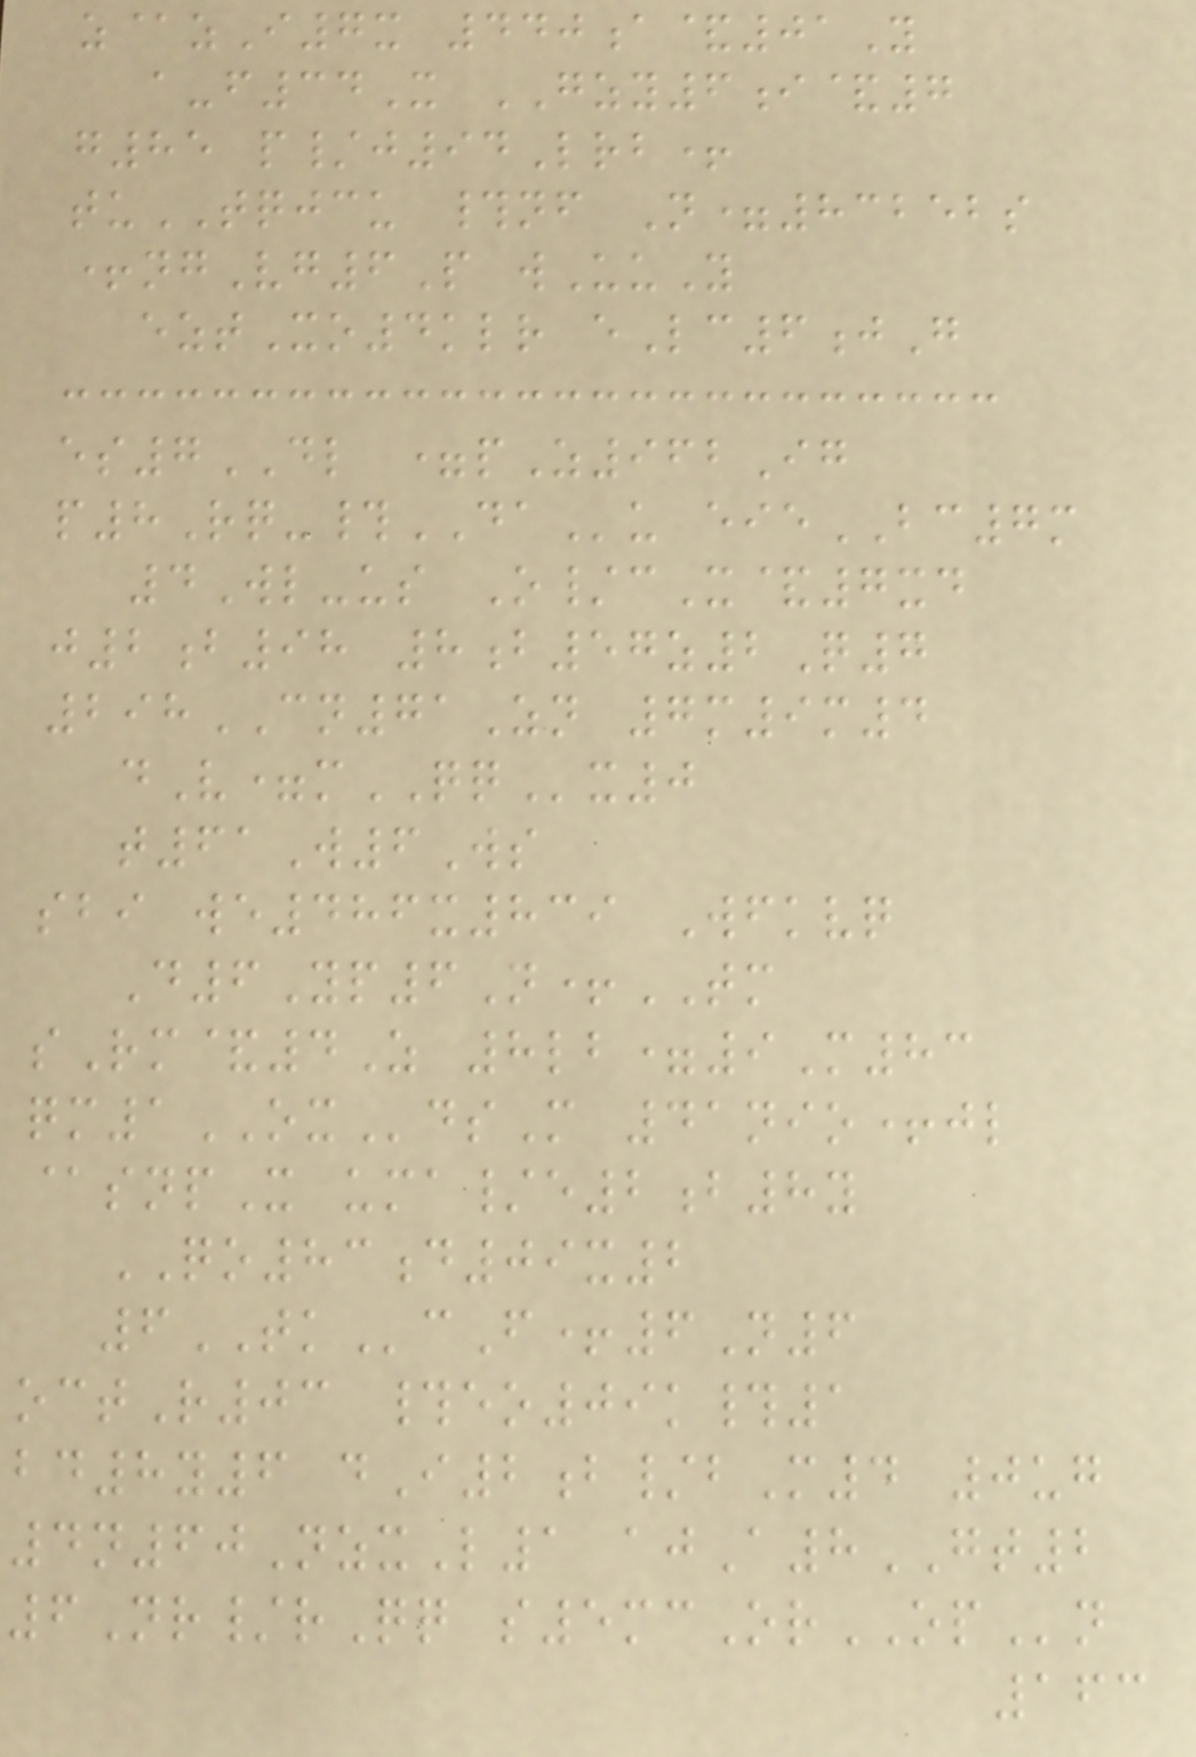z@zI7x 440a&01Y
a-f34X GZY6i&7
g85 p/j94Lrb+
tuTQJCU #nf N=83252s
+ngVg6P wUuY
eztXo4klr eLc6jG
es7DL =pZ962Ig
p8Rq-#DAu eieBC7m
4Wl-us O/cX&7xd
j2b98 8b57z2Q7
298CN71Zn 7m9m4
dV=mQQx0
t61W6Ws
sbi we486x839 Wfkvq
D6Yp6N+TM
sRm&4Z 8lb=9M83
qm1OXdsM 41nio+jl
@snpX uma/e2b8y
QO83d09x2
6TKcF+6N6
octR03 #eo09k#1
bd8y6 dI2b/bM4 0ug
4n60NzxL1 ajA8GT2
6Nr/rQq s5mcOrOPn
163
